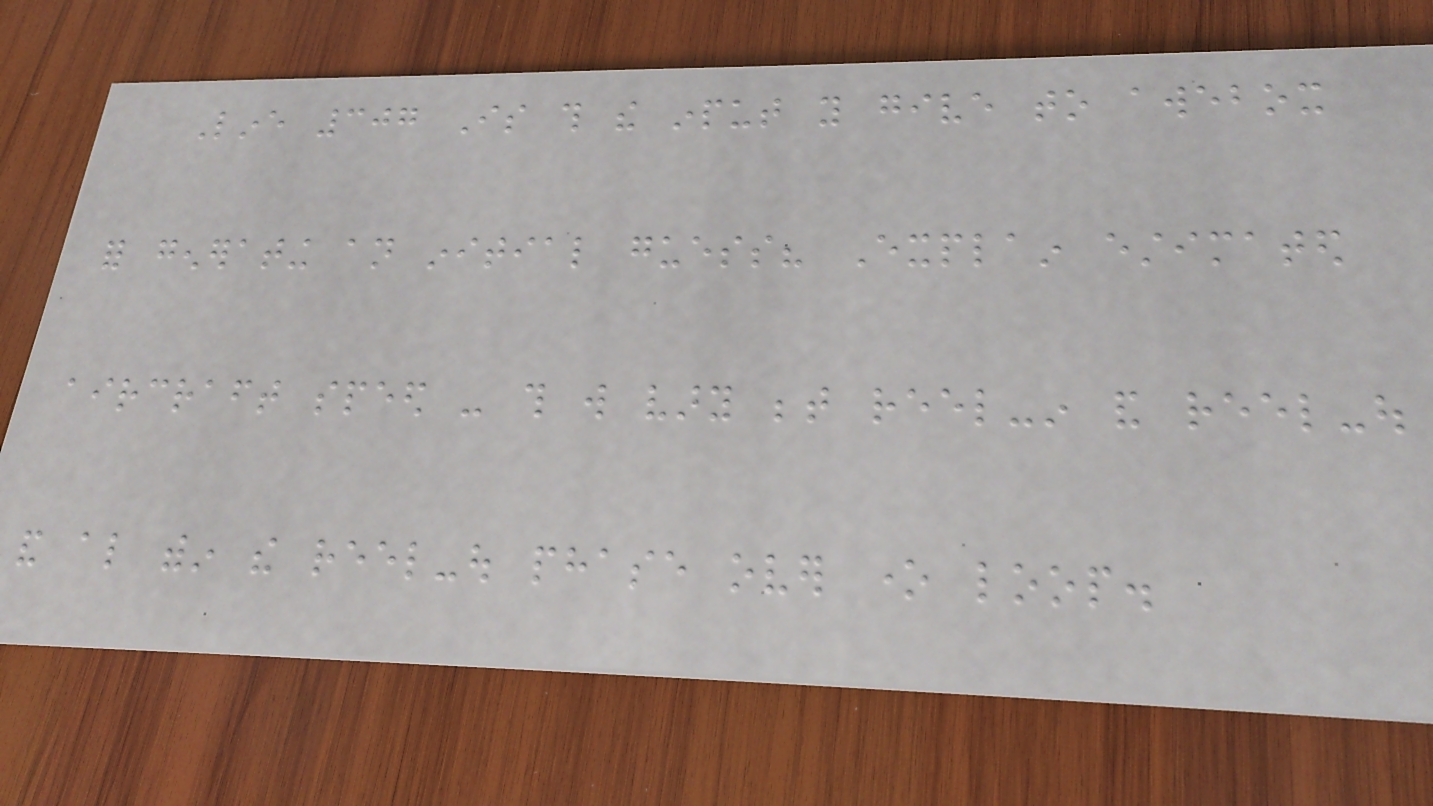Line 307 Is this the input you give to awebox
for generating an initial guess? Explain estimated
aircraft speed - this will vary between reel-in and reel-out
and also within the reel-out phase over one loop.
